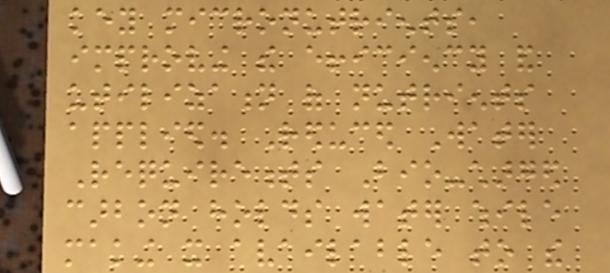key micronutrients,
improving the efficiency and
utilization of nutrients
applied. Reduced Water
Requirements Bio-charged
carbon holds water while
making it available to the
